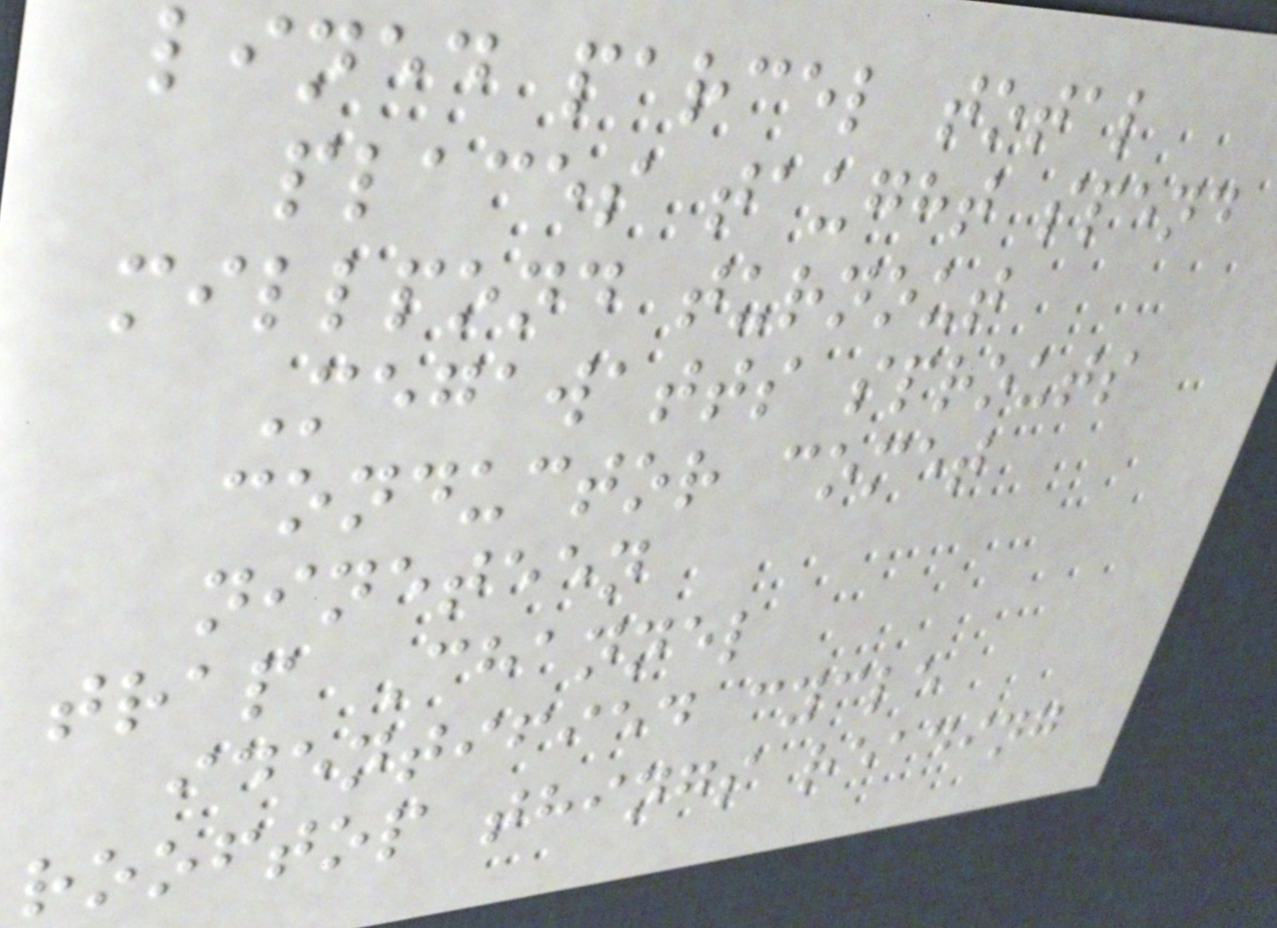lined parcel total
places taught spend
millpond turnout
Megawatts sprouts
conductor comet
nineteen
trap Channel
identified cycle
rooftop things reading
